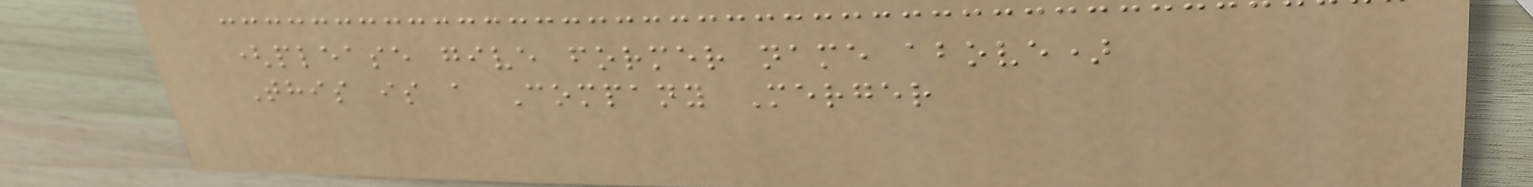(please give former name above)
This is a Company Merger
